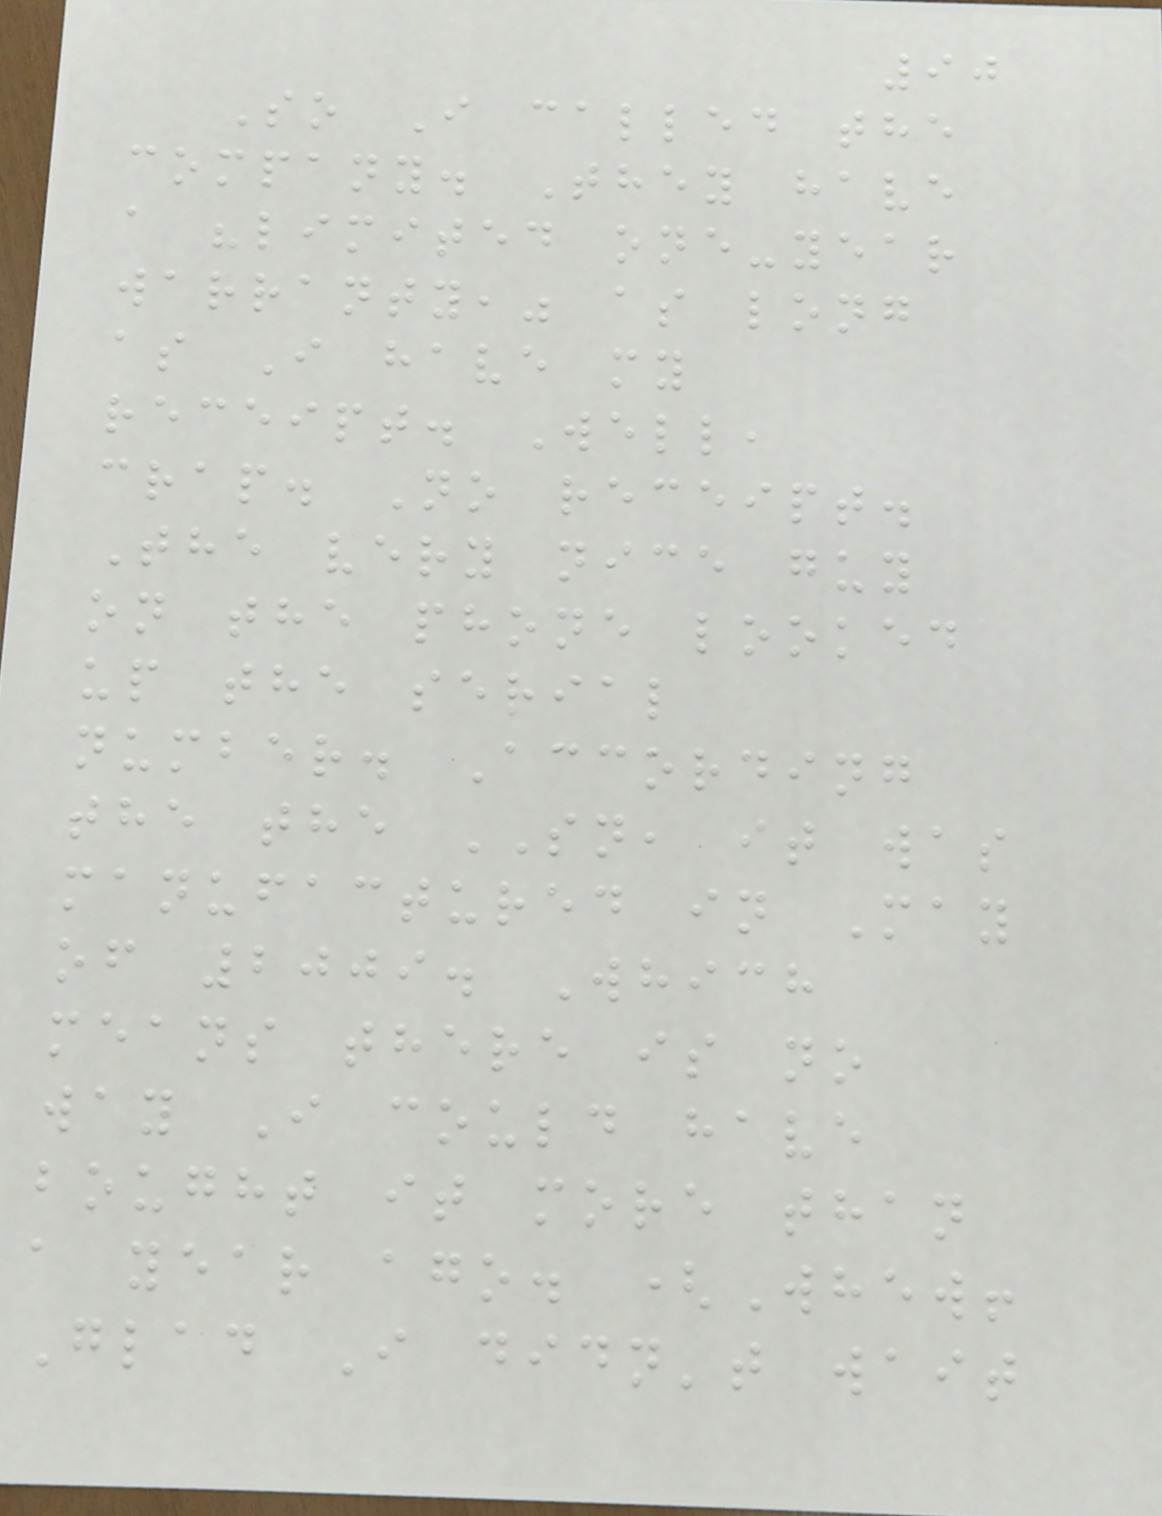90
So I called the
company. They have
a "limited one-year
warranty," as long
as I have my
receipt. Well,
crap. No receipt.
The very nice guy
on the phone looked
up the serial
number. According
the the SN, it was
manufactured in May
of 2009. Which
means there is no
way I could have
bought it more than
a year ago. (Whew!
Glad I didn't wait
